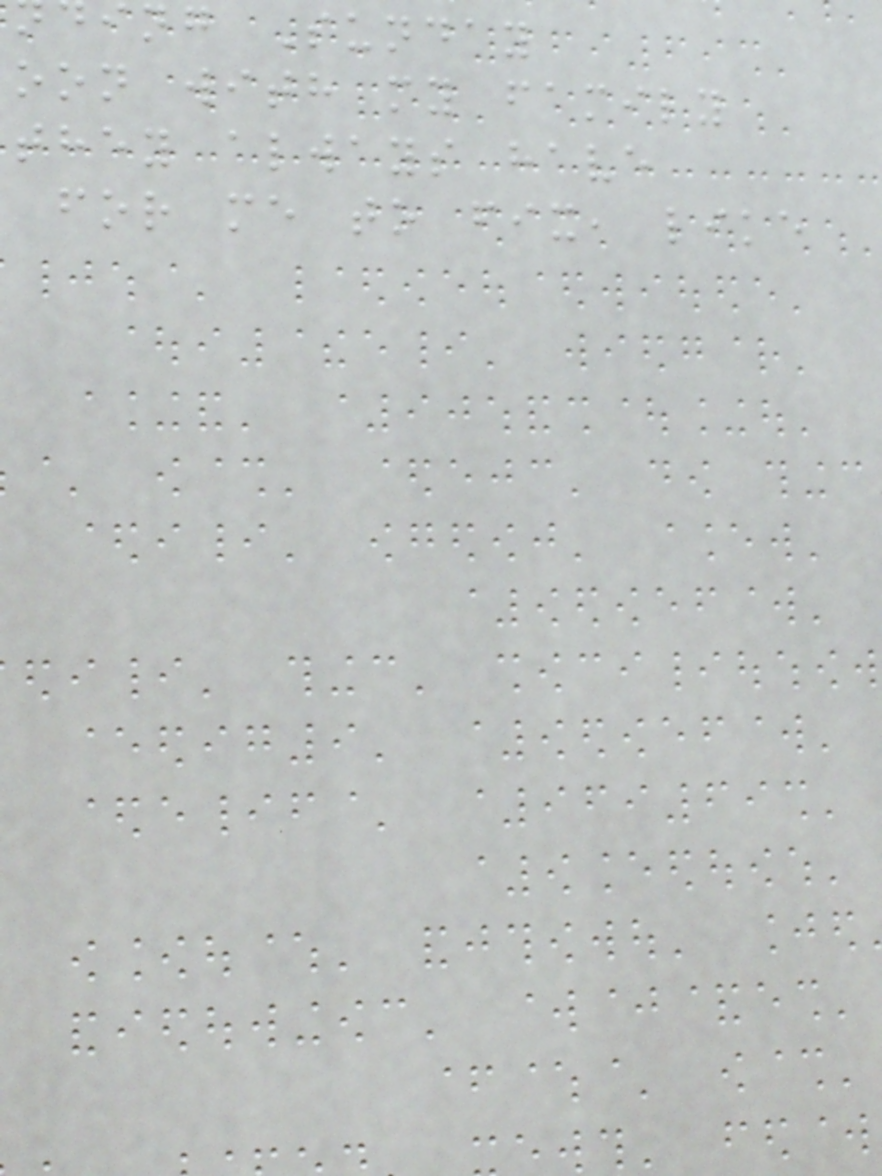ing Sunday
oon with my family
they always have
for me to fix, like
